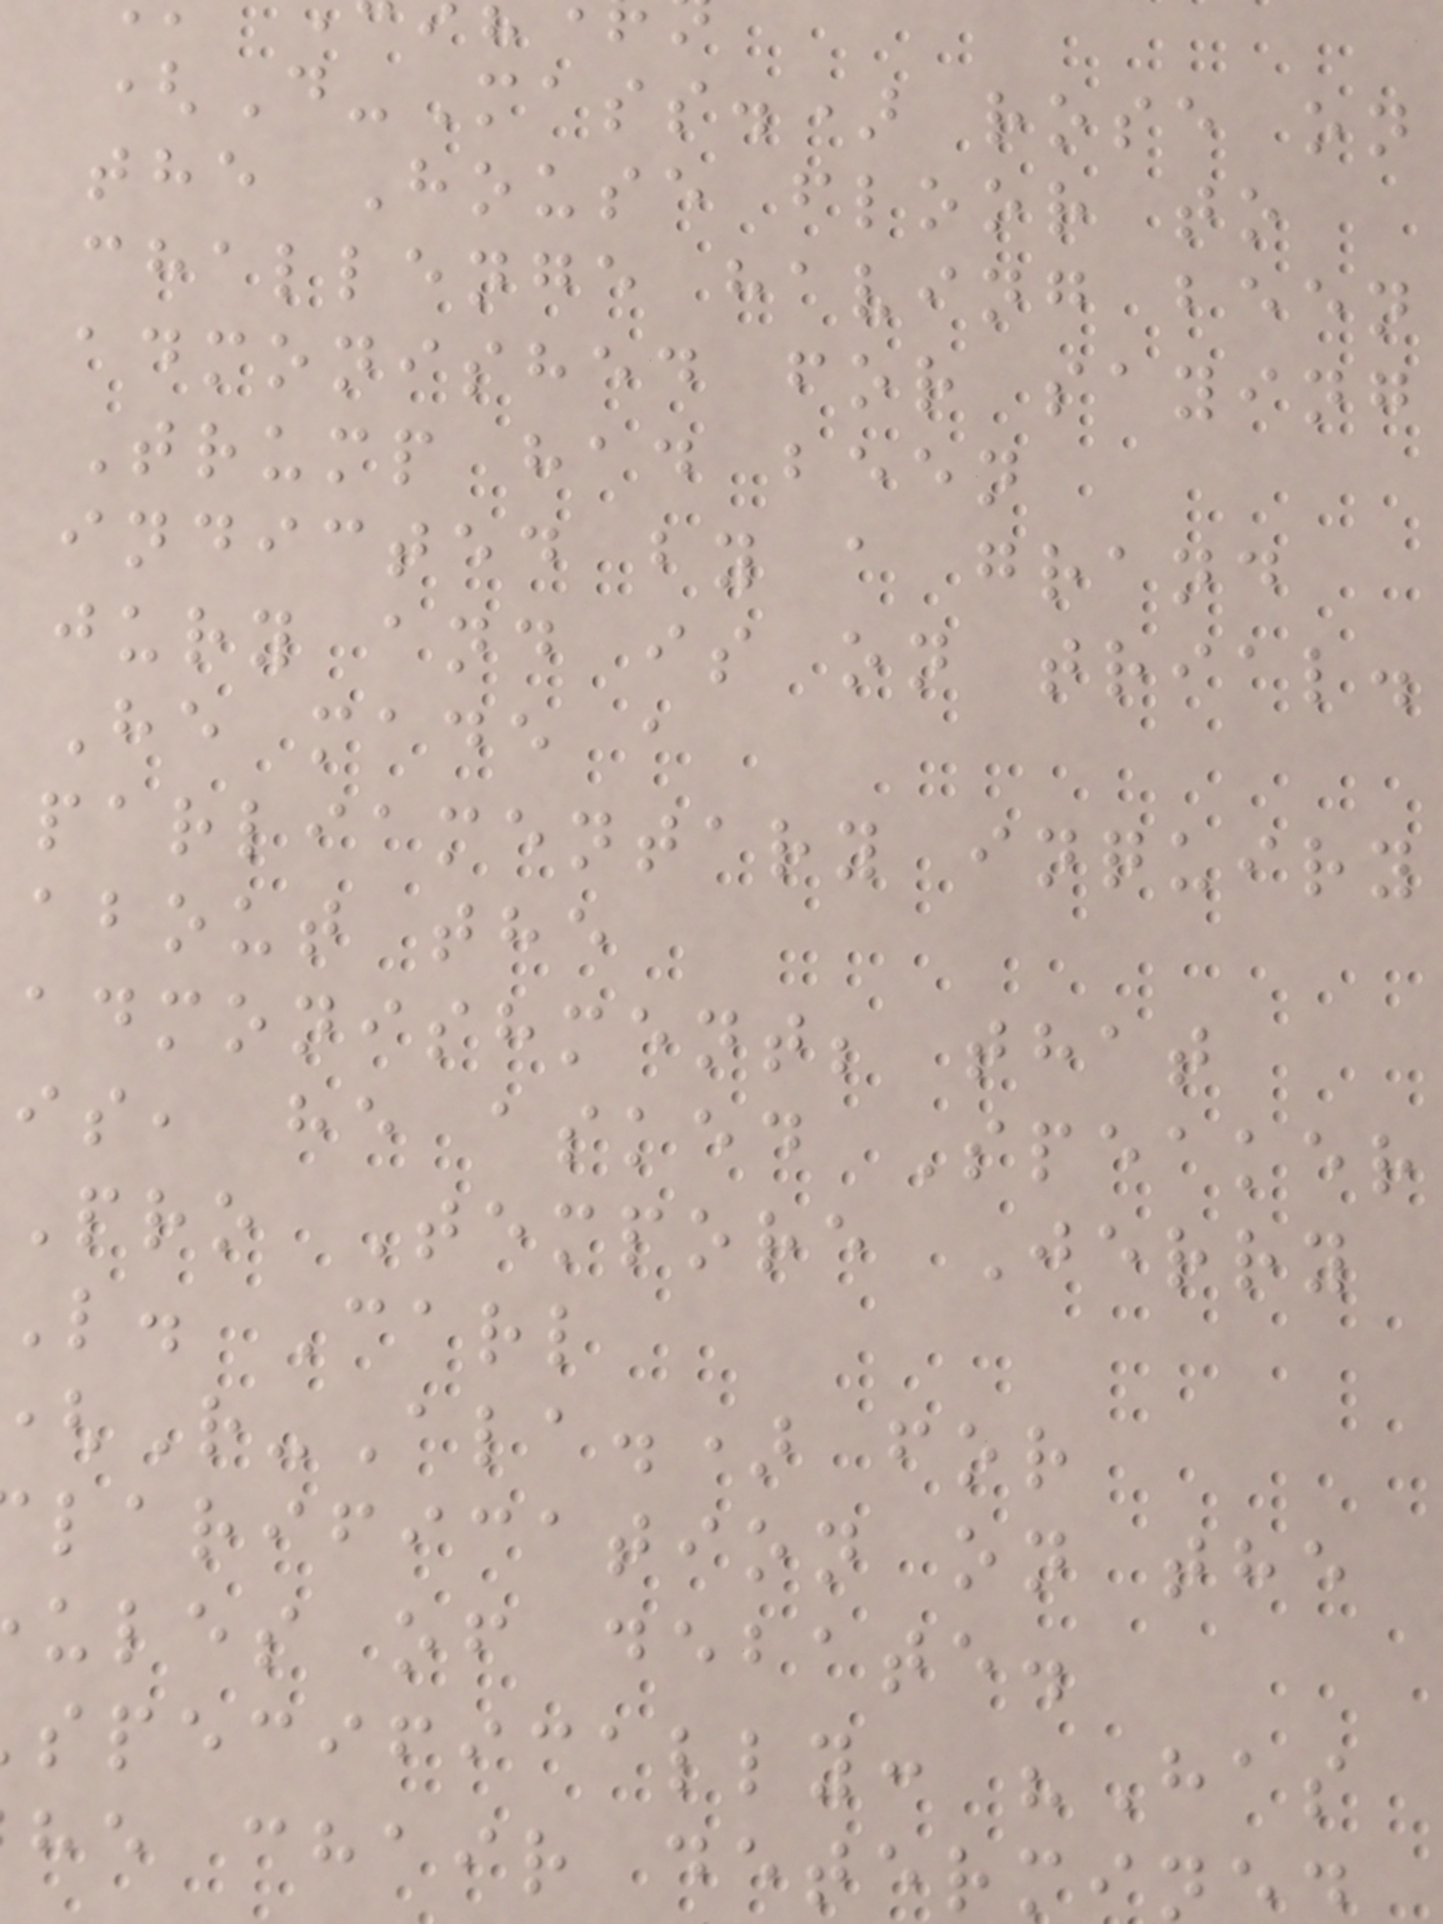(D-Mass.) rose on
the House floor to
challenge having been
admonished for saying
Trump had been
indicted by a grand
jury and is on trial.
He made a
parliamentary inquiry
about the
admonishment; that
is, he asked Speaker
Pro Tempore Jerry
l. Carl
R-Ala.) for
larification on the
ules of debate.
specifically: "Has
he chair determi
